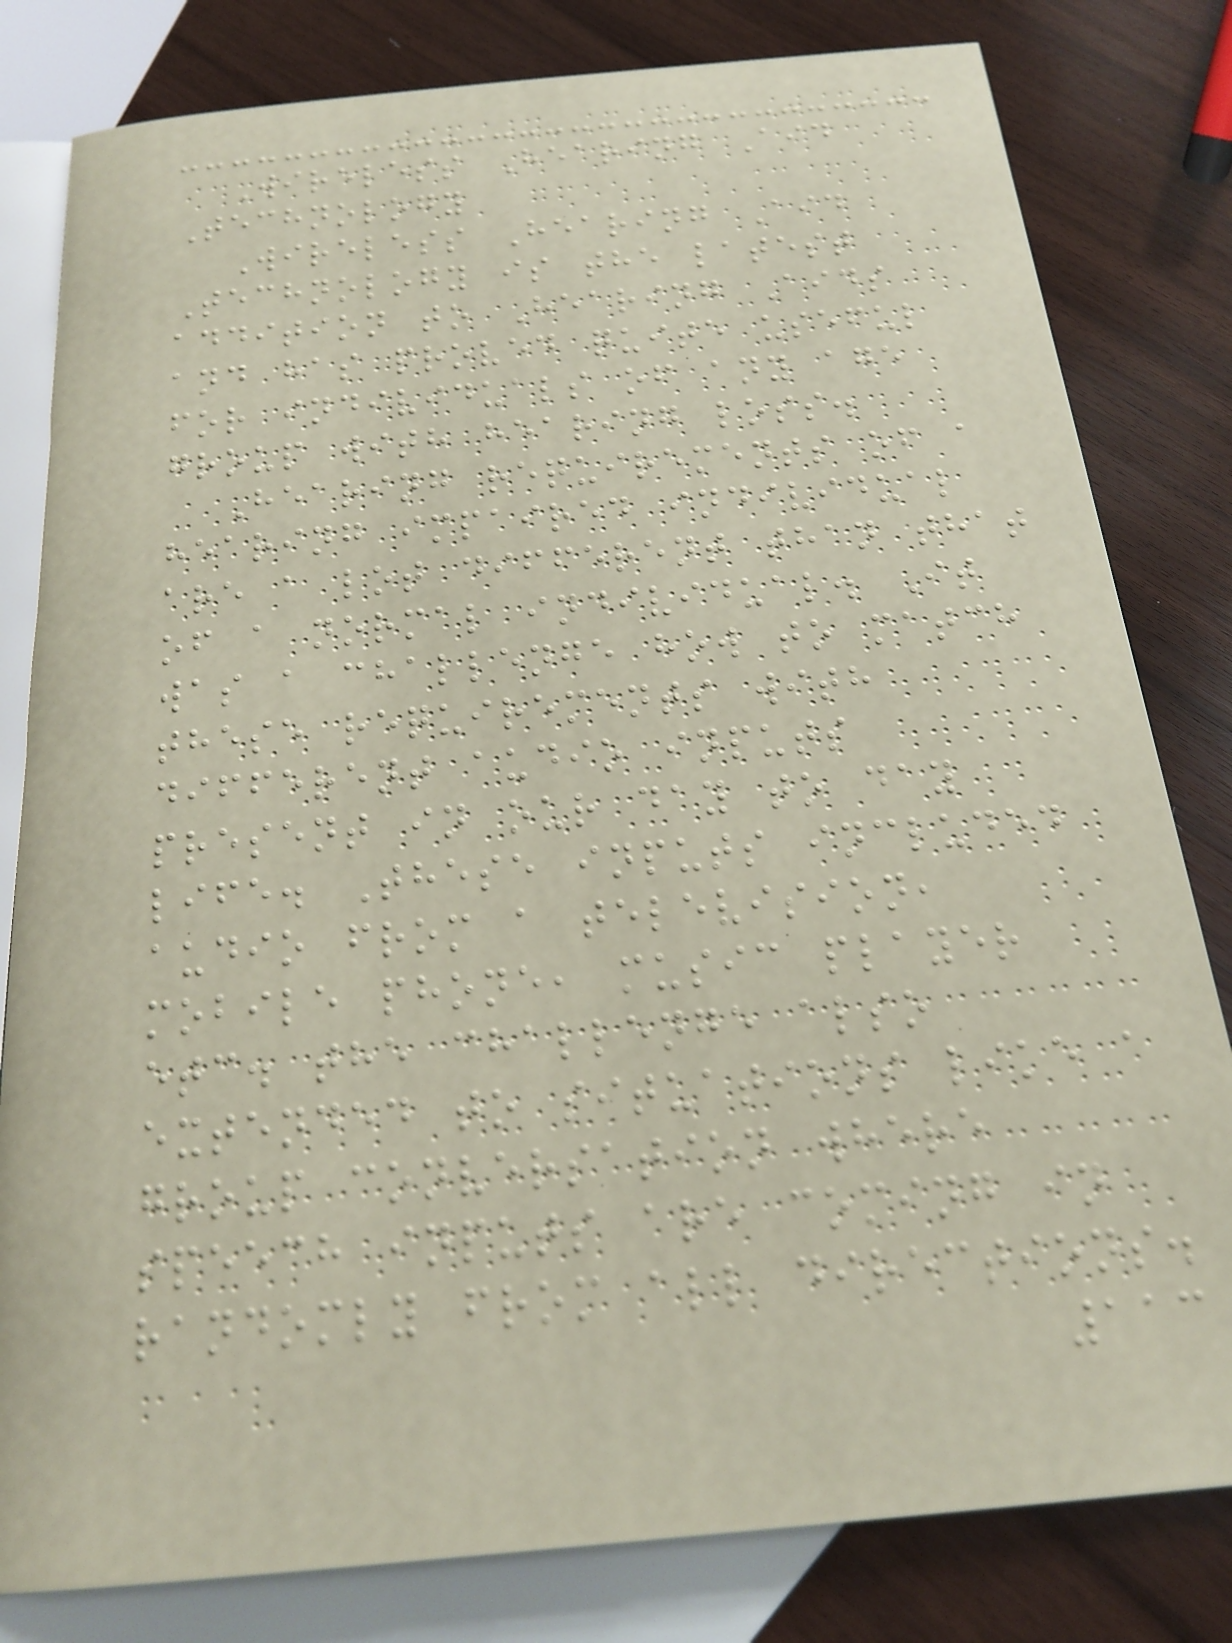Wireless Hearing Aid
Technology
Wireless Hearing Aid
Technology is the latest
addition to Hearing Aids
and has proved quite useful
for individuals of any age
group with hearing loss.
Hearing requirements of a
hearing impaired individual
are a lot different than that
of a normal individual. It
was a challenge how to match
these requirements with
different audio inputs
present in our day to day
life. These inputs included
audio from a television,
mobile phone, music player
etc. the challenge also
extended to situations like a
group conversation where
speech inputs are coming in
randomly from all directions.
113
